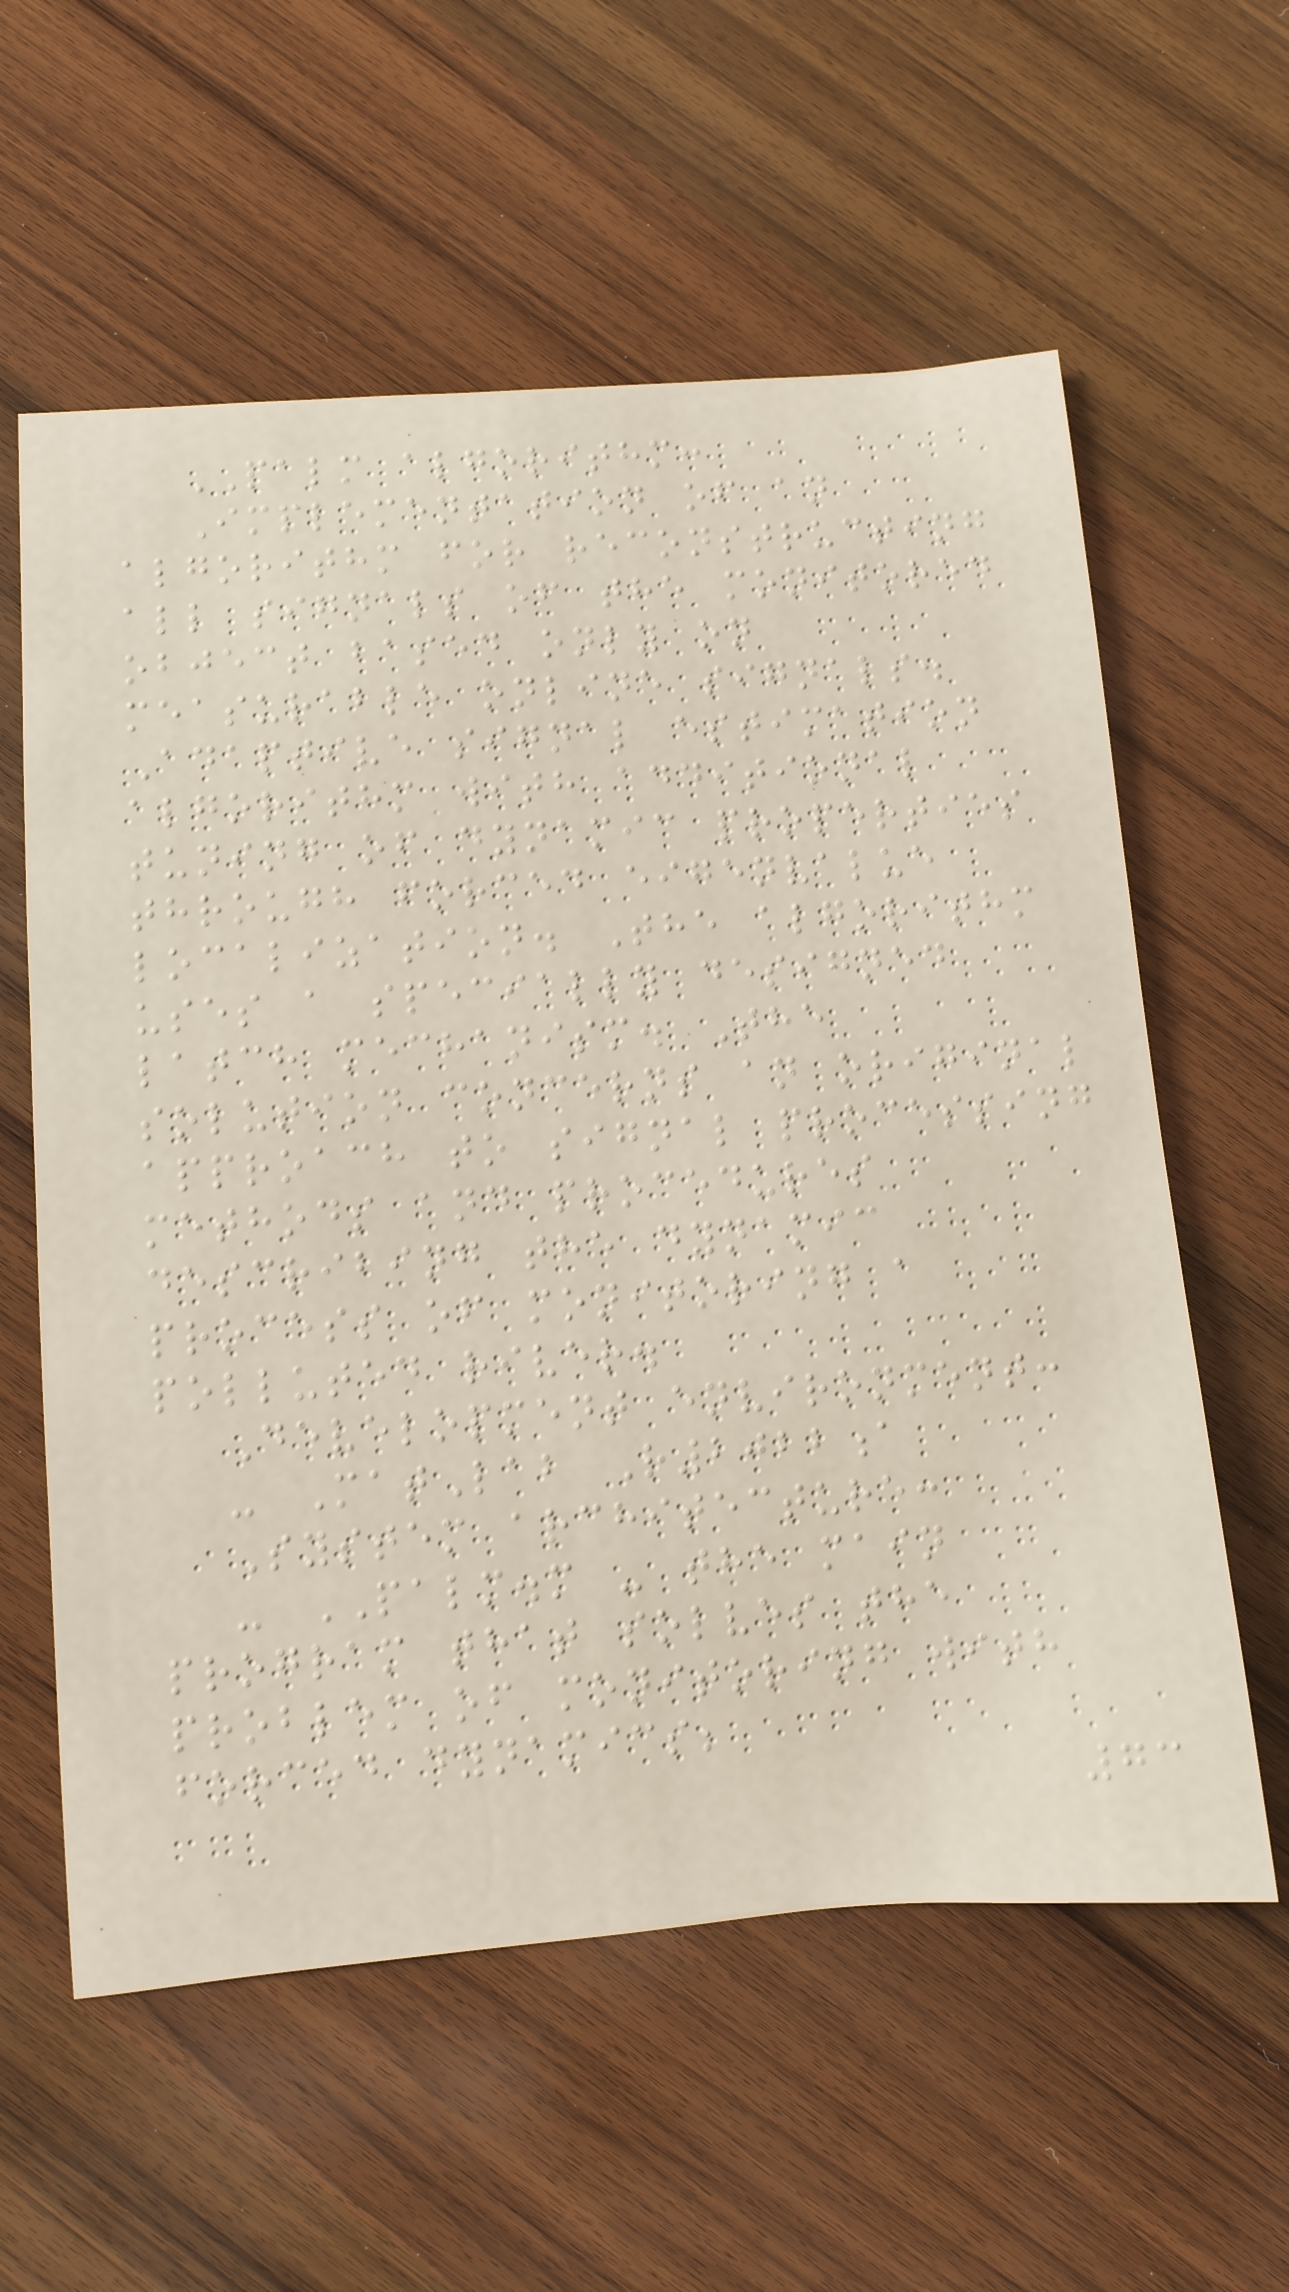PALM algorithm:
Implementation of an
algorithm for reconstructing
all signals of the monitored
object based only on
measurable online signals.
Adaptive signal estimation
algorithm with additional
tuning of dynamic properties
through forced eigenvalue
localization. The algorithm
uses a specially designed
latch mechanism. The
solution concerns an original
approach to signal processing
methods and procedures
describing the dynamic
process of monitoring a
polluted river.
Development environment:
- MatLab R2022a
System architecture:
- PALM.m - the main
program that solves the
problem of monitoring with
forced dynamics;
73
